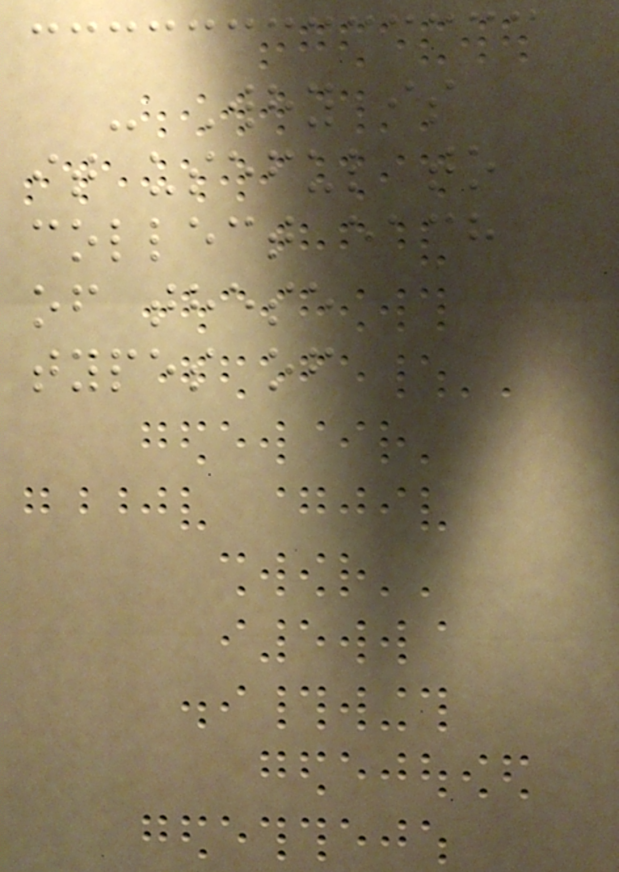- Why is
it useful to
collect each
of these
types of
